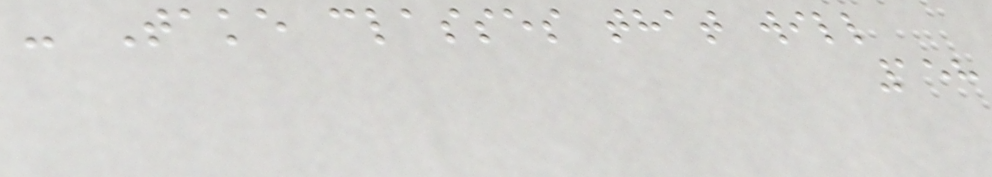- Take classes that will
158
